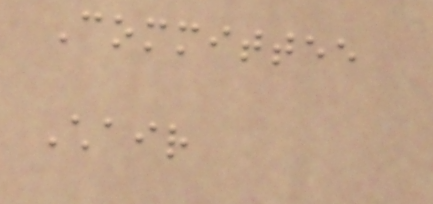Committee
Chair
